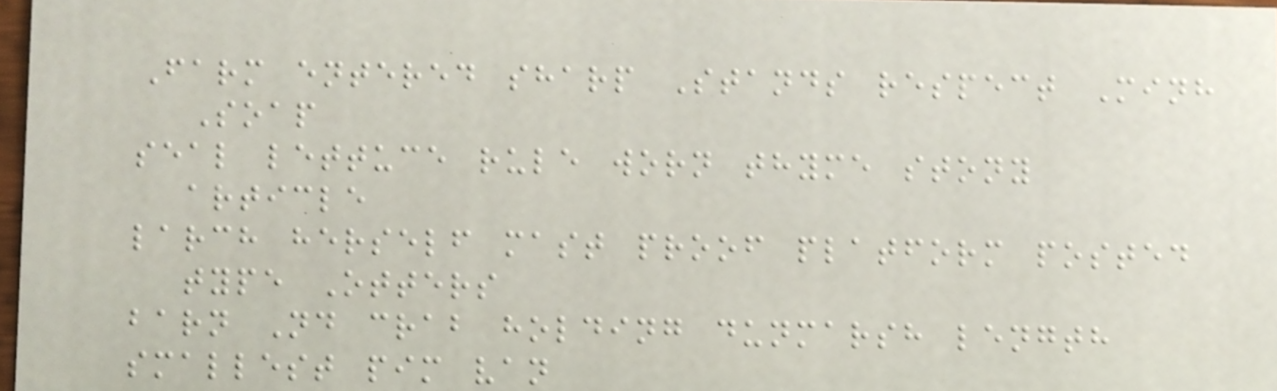Farm entered sharp Stands respect Minh
Soap
seal lettuce rule worn thyme stony
article
larch herself mast proof platform posted
type Otters
barn Nd crab holding dunmarsh length
smallest pim van
